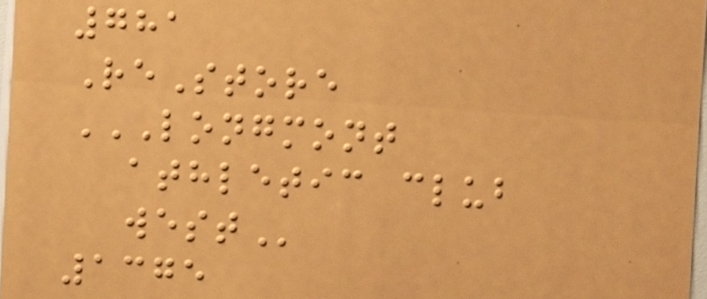781
ReStore
LONGMONT
ATHLETIC CLUB
WEST
1375
